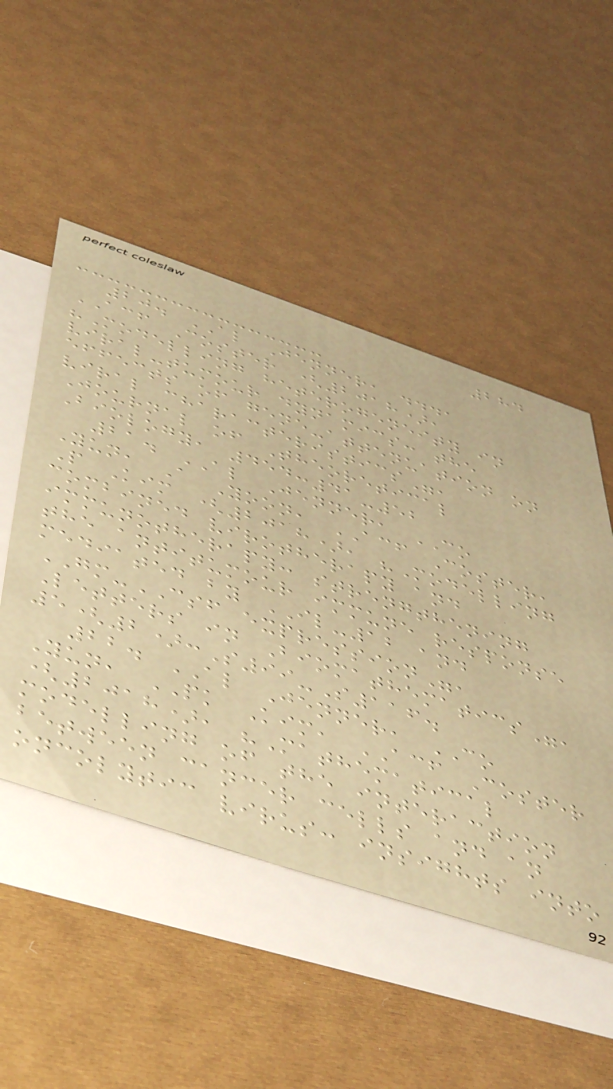284
20. AL Jenner, ...,
ACF Coster (2018),
"Modelling heterogeneity in
viral-tumour dynamics: the
effects of gene-attenuation on
viral characteristics",
Journal of Theoretical
Biology, 454:41-52
21. AL Jenner, CO
Yun, A Yoon, ACF Coster,
P Kim (2018), "Modelling
combined virotherapy and
immunotherapy: strengthening
the antitumour immune response
mediated by IL-12 and
GM-CSF expression",
Letters in Biomathematics",
5(2):S99-S116.
22. AL Jenner, CO
Yun, PK Kim, ACF Coster
(2018), "Mathematical
modelling of the interaction
between cancer cells and an
oncolytic virus: insights into
